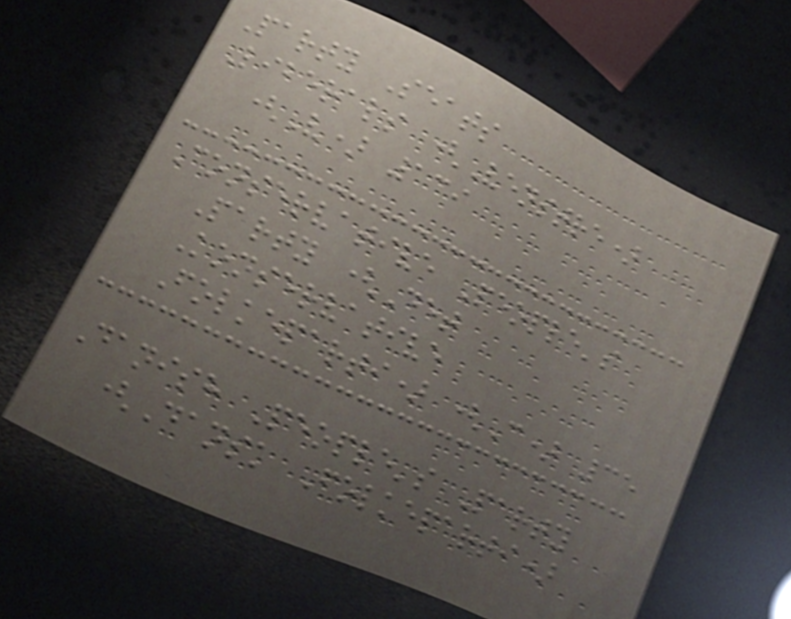Party Seats
Liberals (Venstre)
(V) 139
Conservative People's
Party (Det
Konservative
Folkeparti) (C) 35
Danish People's Party
(Dansk Folkeparti)
